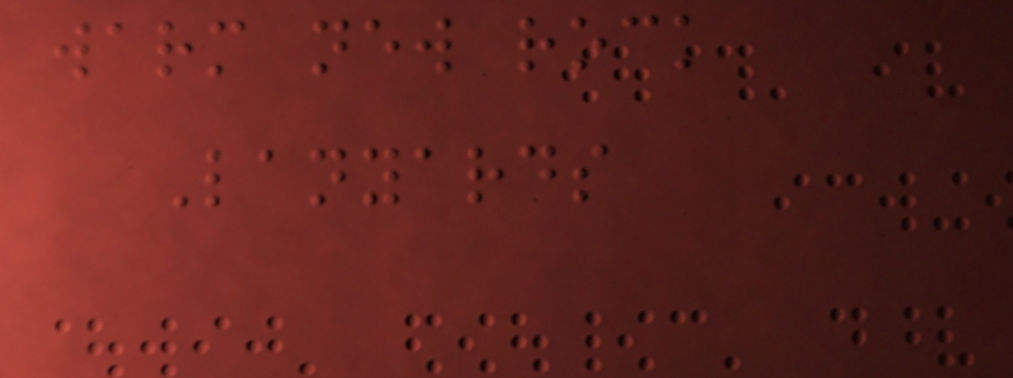warm new rock
Lanyards
